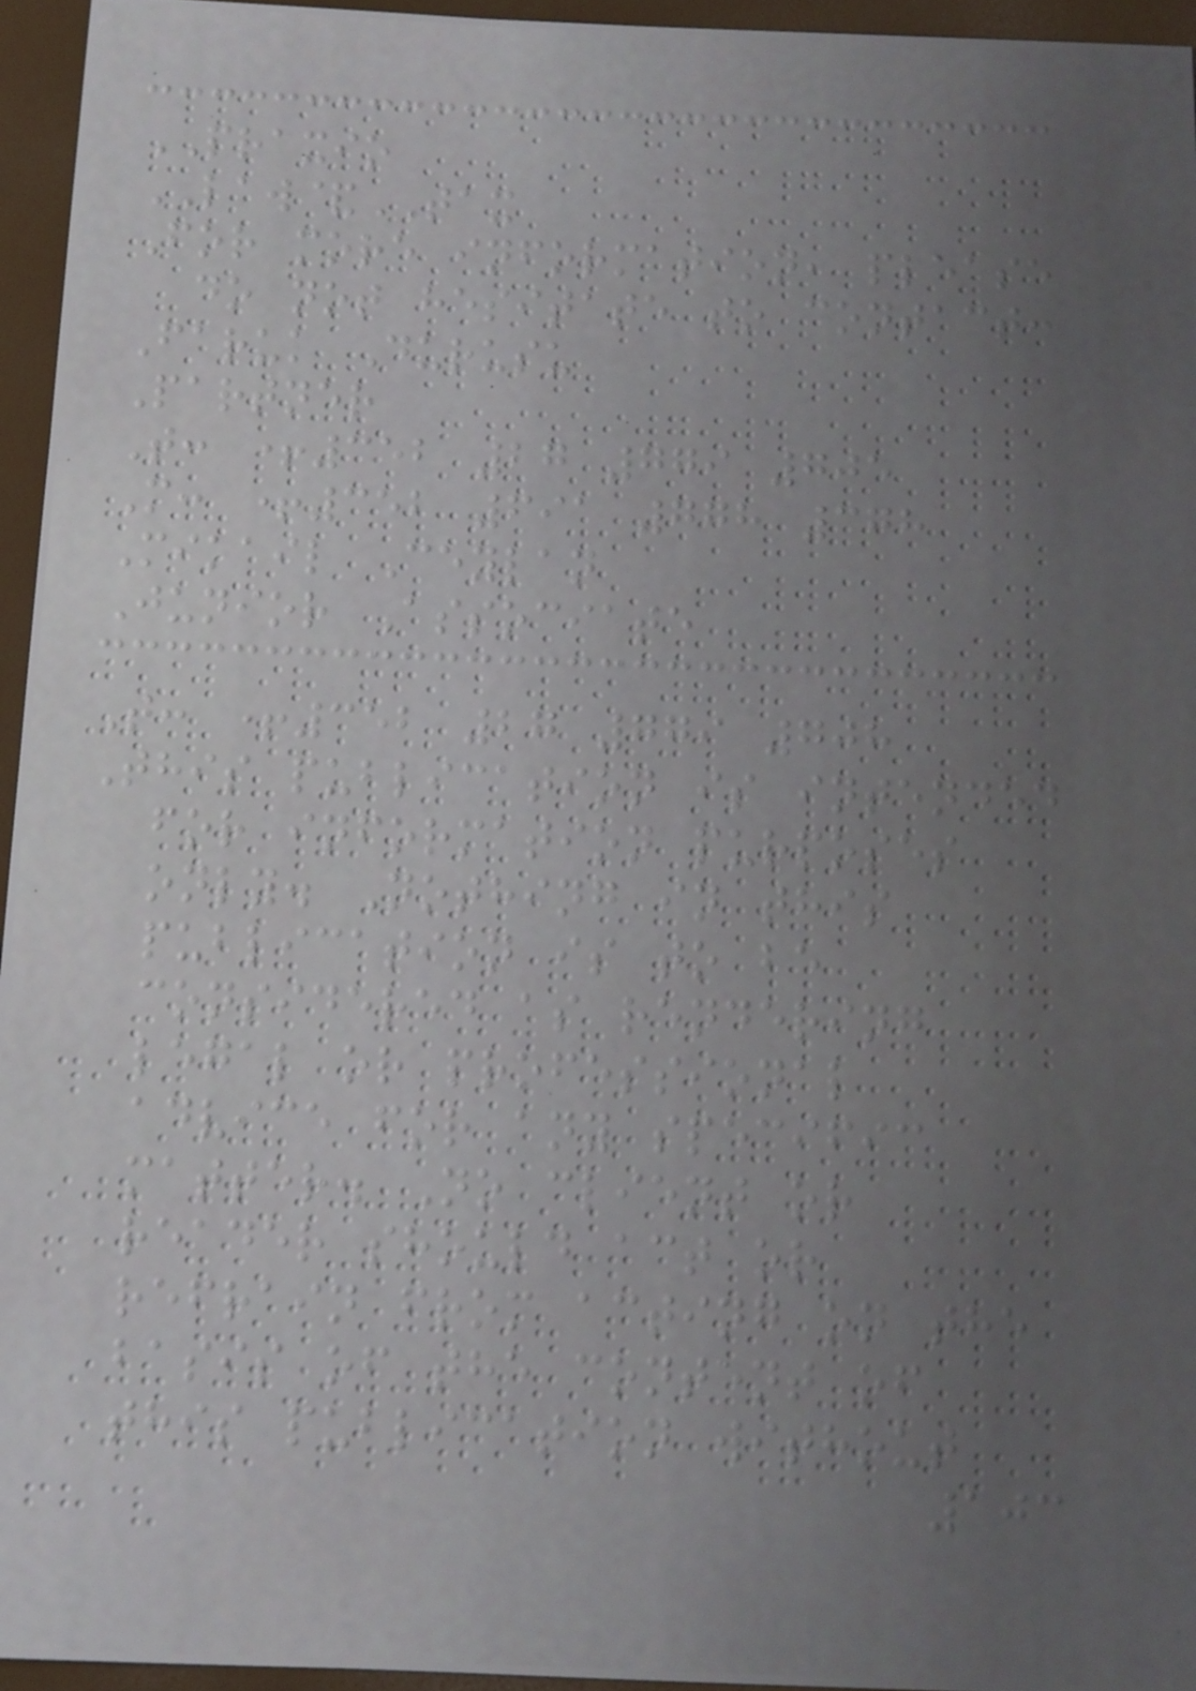PRAXIO
LAW&TAX
For more information, please
do not hesitate to contact:
Faruk Durusu
Partner
T: +352 27 779 705
M: +352 691 778 378
Mikail Ceylan
Junior Associate
T: +352 27 779 708
This publication is intended
for information purposes
only. Nothing in this
publication is to be
considered as rendering
legal or professional
advice for any specific
matter. No client or
reader should act or
refrain from acting on the
basis of the content of
this publication without
103
